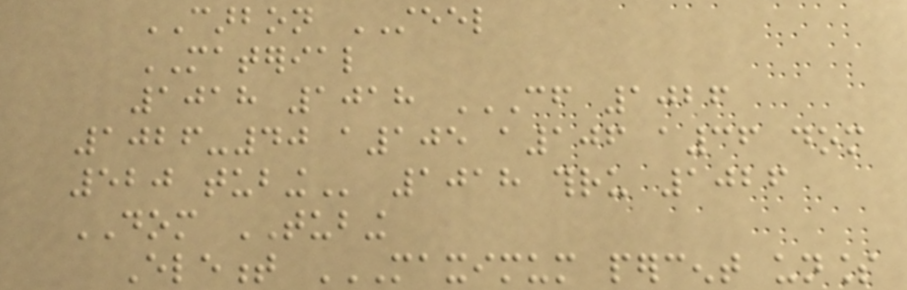CARBON STEEL
MATERIAL
1018 1018 CF 1026
1026-40 A105 A106 A36 DOM
520 TUBING 1018 thru 1026
DOM TUBING
Element MAXIMUM PERCENT UNLESS
